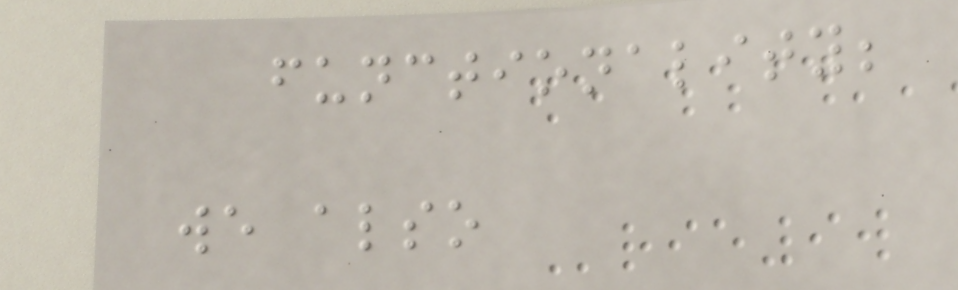functionality;
we also
